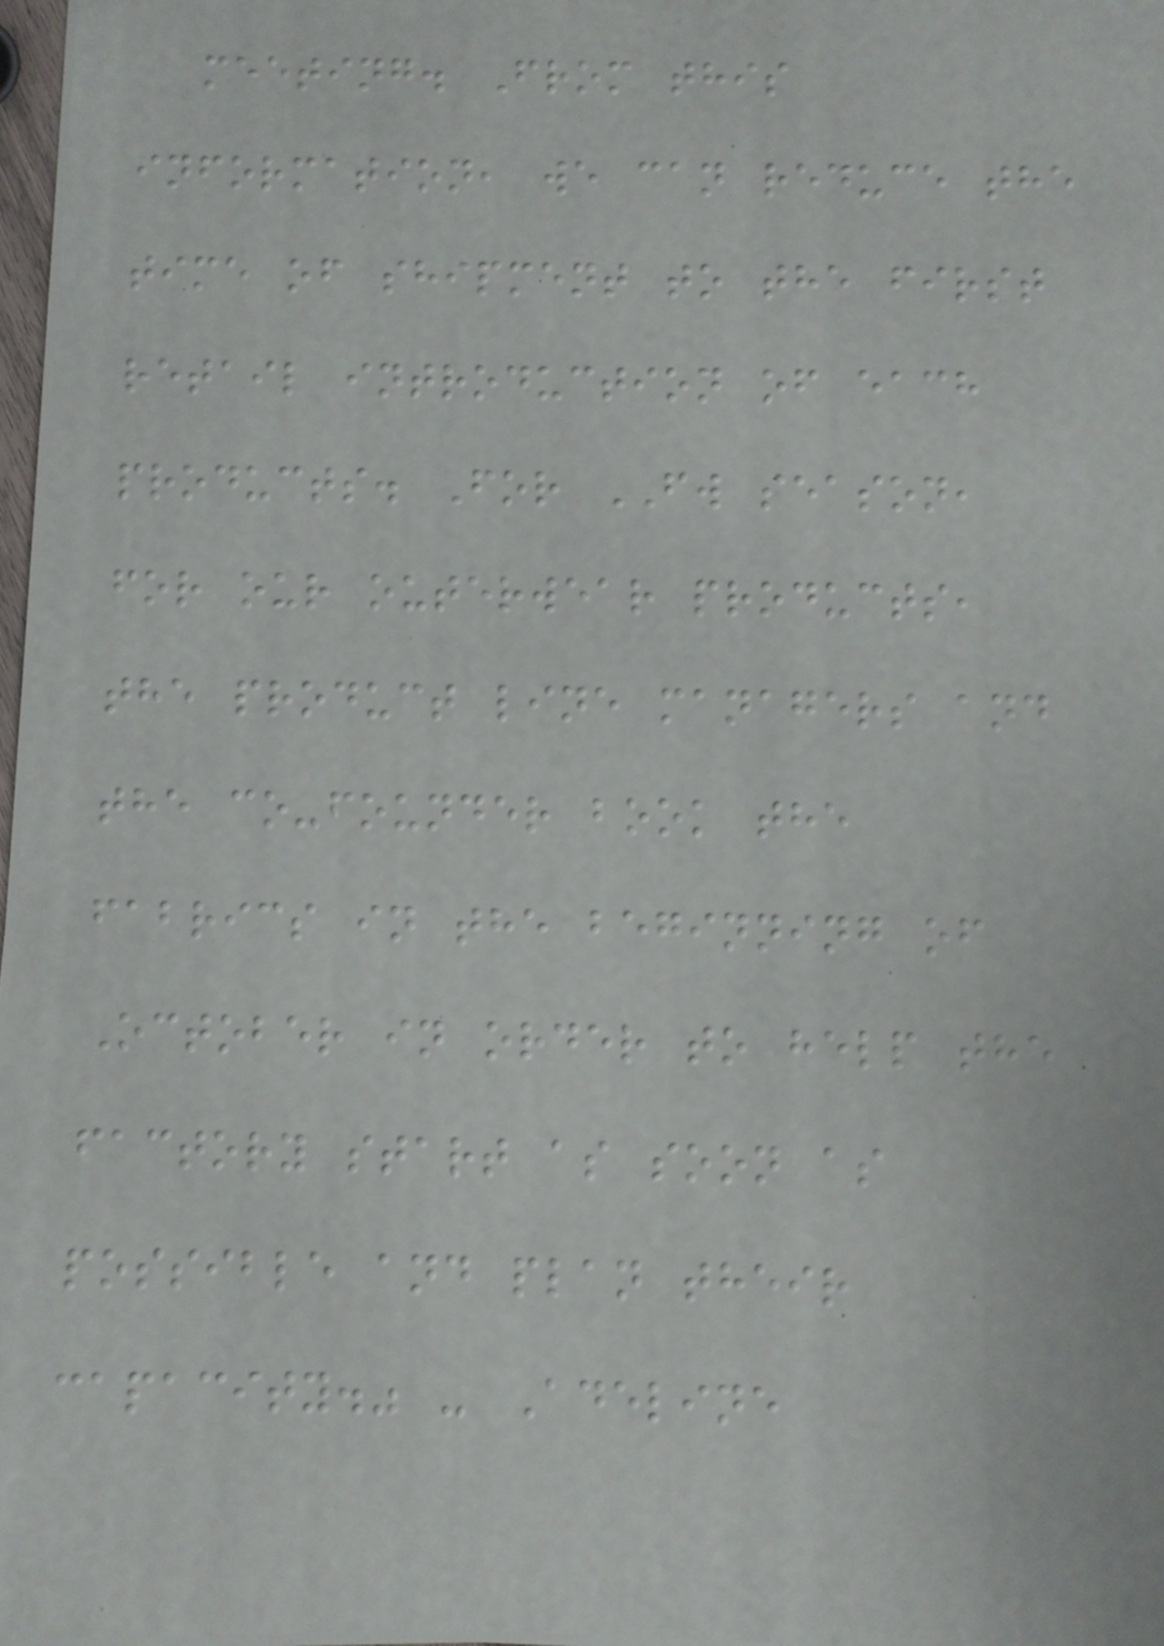meeting. From this
information, we can reduce the
time of shipment to the first
retail introduction of each
products. For FW season,
for our outerwear products,
the product line managers and
the co-founder book the
fabrics in the beginning of
October in order to help the
factory start as soon as
possible and plan their
capacity." - Adeline
